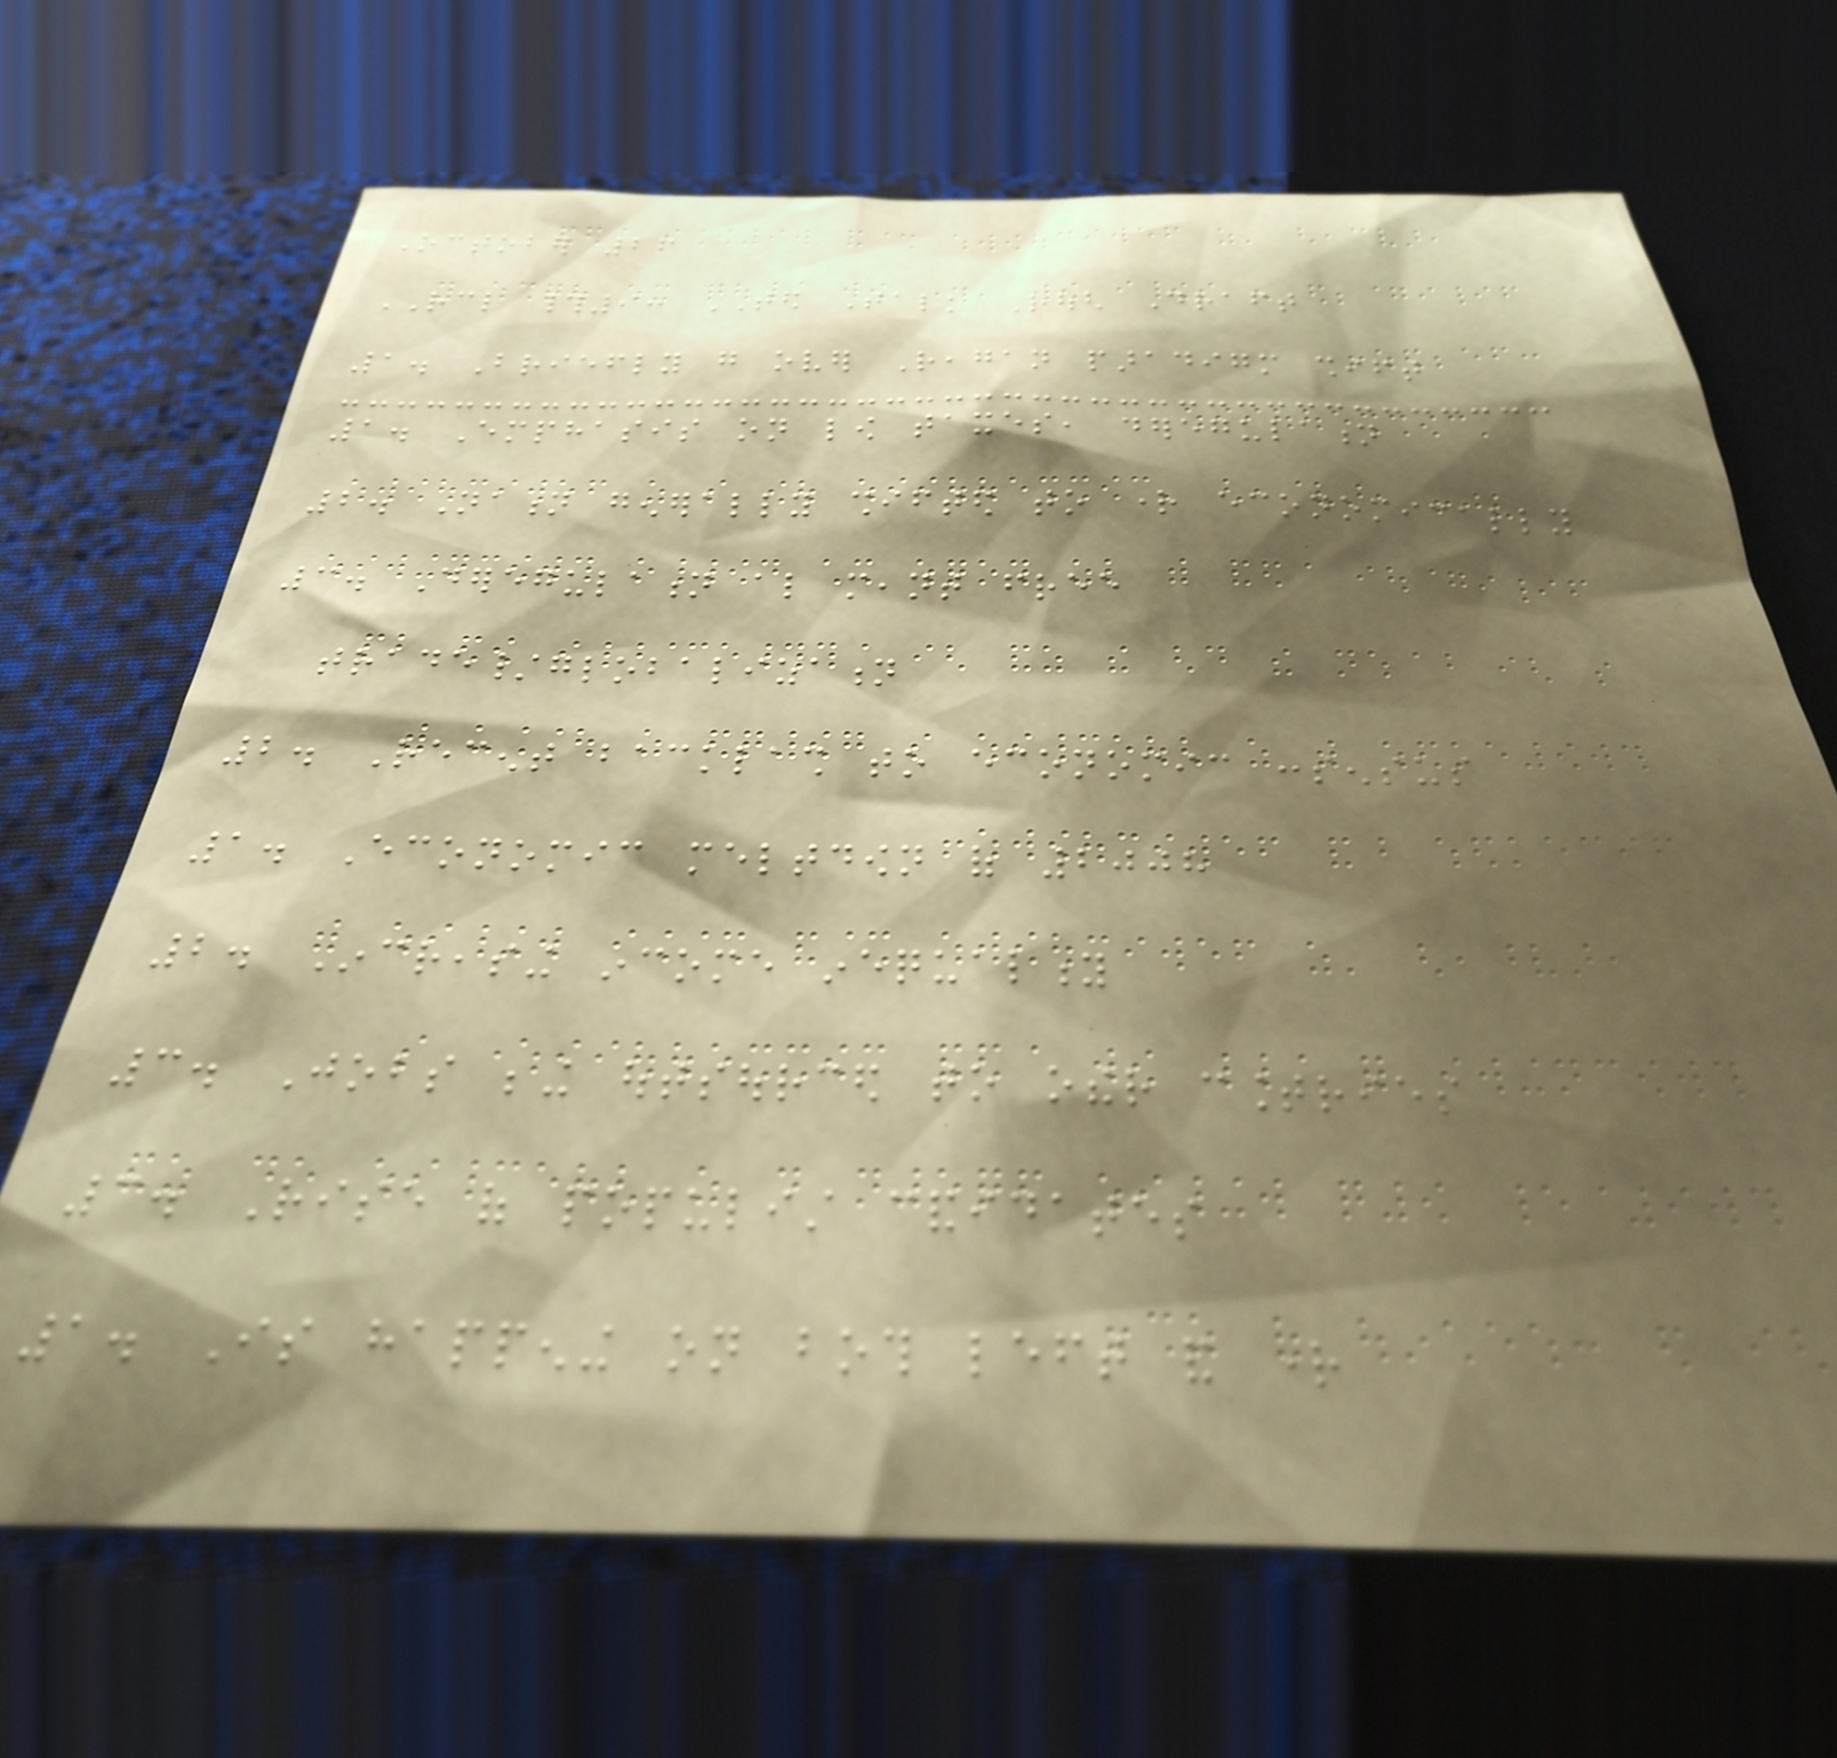October 26
RCL #9: TED Talk Rough Draft
1. Briefly go over Reagan paradigm shift
1. Emphasis on low taxes, deregulation
2. Nation generally shifted to right economically
3. Deregulation also meant free
trade/globalization
2. Recent backlash to economic consensus
1. Economic meltdown of 2008
2. Increasing income inequality
3. Jobs being outsourced to other countries
3. Rise of populist candidates
1. Is happening on both left and right
